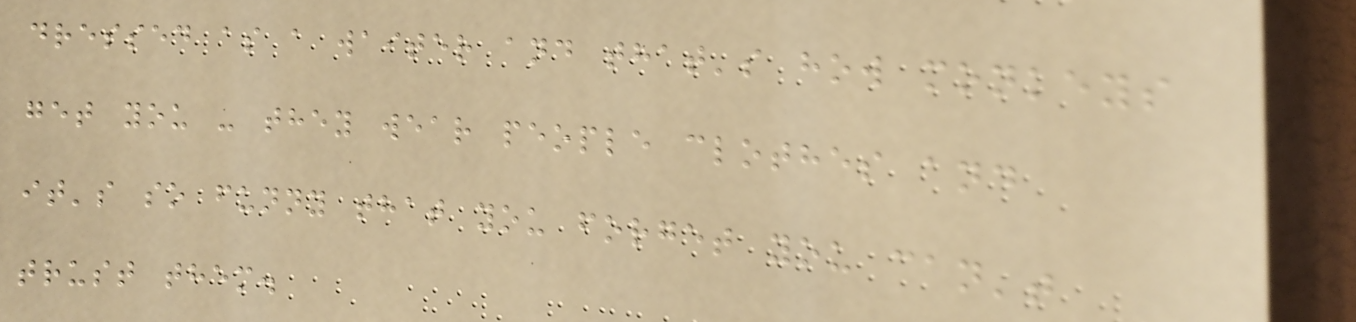dressed as a waiter and that's how monkeys
get you - they wear people clothes and
it's so funny that you forget you can't
trust them.
